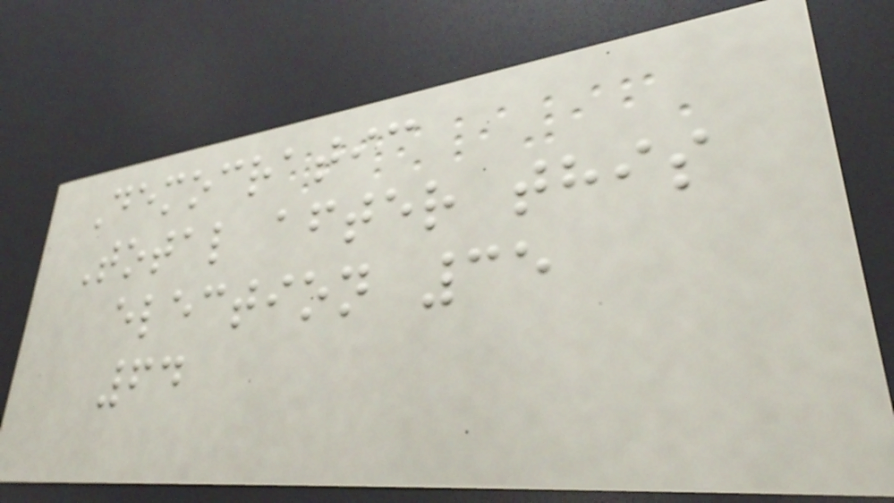Democratic
Total after this
election 35
64
